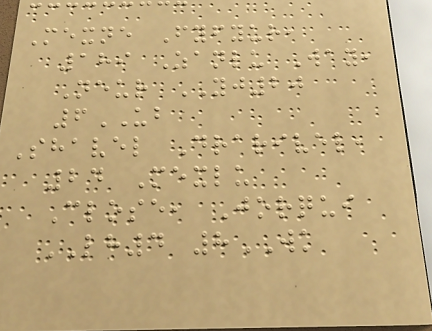Mexne Fyfyur,
189 Zanlu Way,
Neur YJ20
6UB
Shavel Drarivel,
24 Mexlu
Close, Jorqui
LH4 8WK
